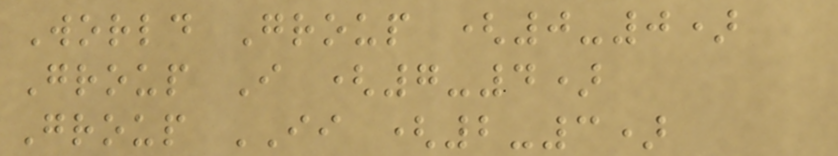World Group (0-0)
Group I (7-4)
Group II (2-3)
